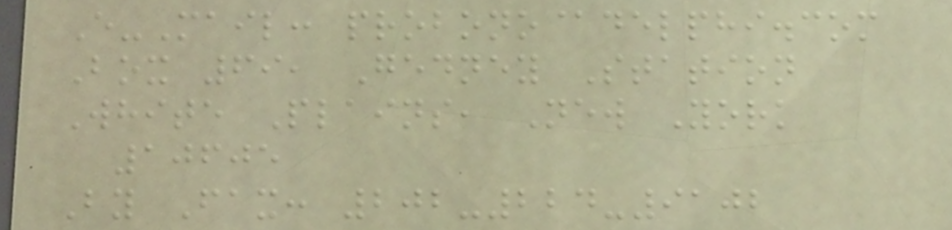E-Mail: probono@delphi.com
Box 69, Gedney Station
White Plains, New York
10605
By Fax: 202-224-9102
